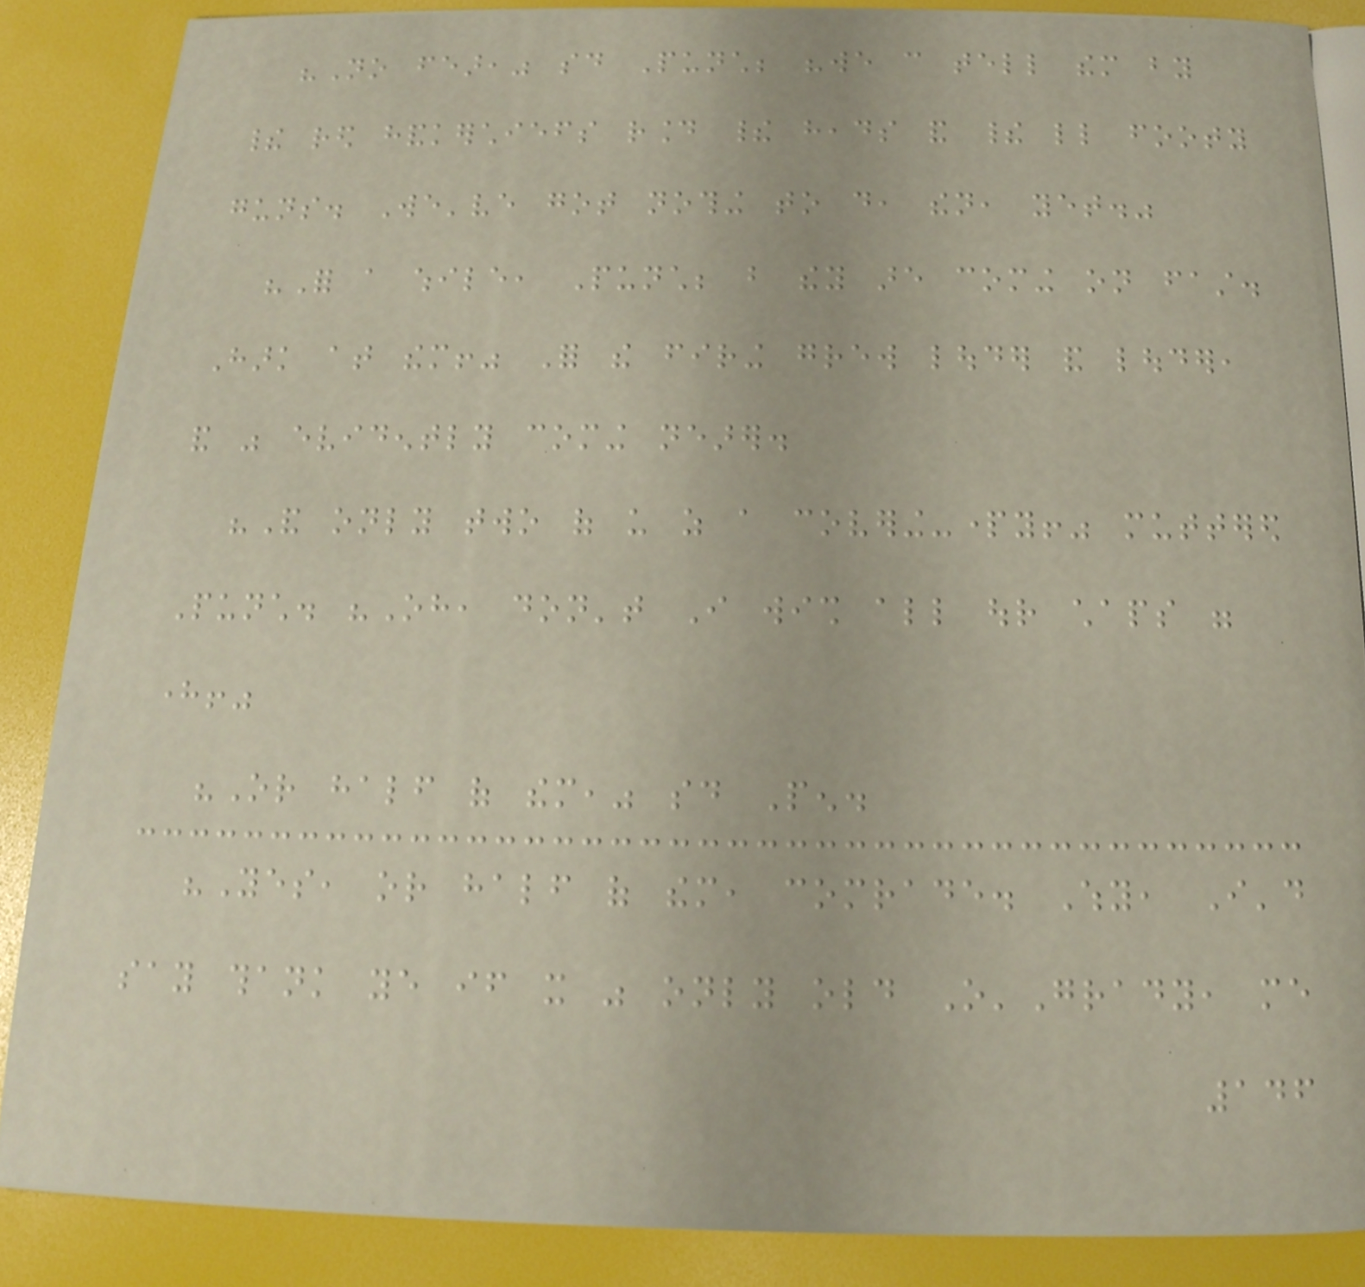"No fear," said Punch; "we can tell them by
their red handkerchiefs round their heads and their little footy
guns. We've got nothing to do, then, yet."
"For a while, Punch; but they are coming on fast.
Hark at them!" For the firing grew louder and louder,
and was evidently coming nearer.
"And only two of us as a covering-party!" muttered
Punch. "Oh, don't I wish all our chaps were
here!"
"Or half of them," said Pen.
"Yes, or half of them, comrade. Why, I'd
say thank ye if it was only old O'Grady, me
146
